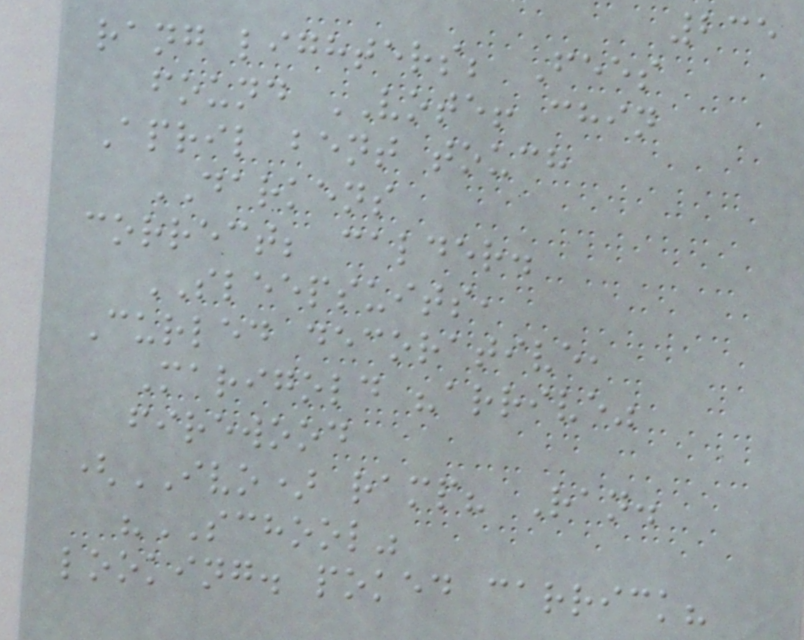235
rang lighters; Fees
found VOTE! chin
April bent touch
DARKENS
correct; calder.
SLEEPSUITS,
Curled decorative,
Marigold "arrive"
firewood
(IVO) ramp? Ran.
"SCHOOL"
looking. poked carrick?
